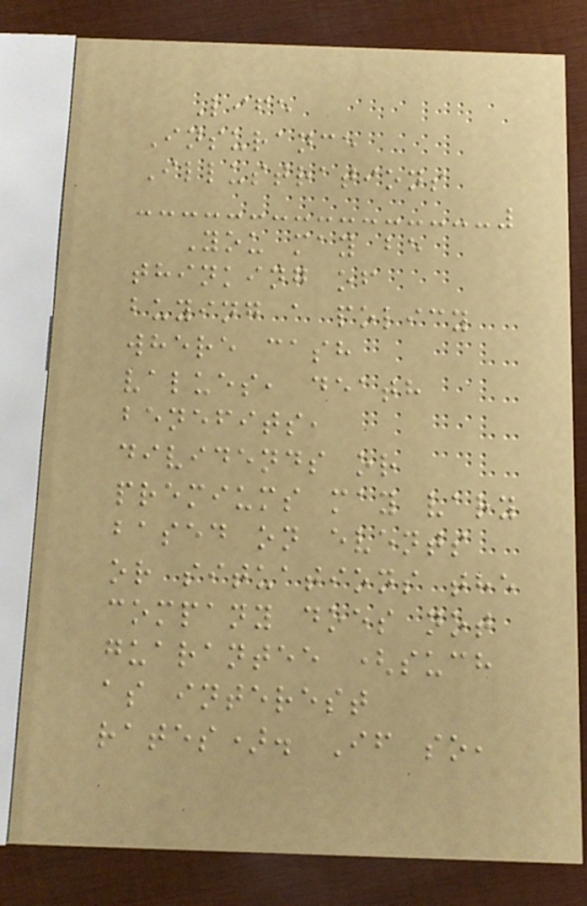Life
Insurance
Illustrations
You may be
thinking of
buying a policy
where cash
values, death
benefits,
dividends or
premiums may vary
based on events
or situations the
company does not
guarantee (such
as interest
rates). If so,
